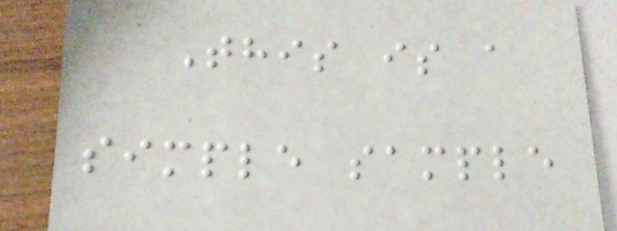This is a
simple sample
